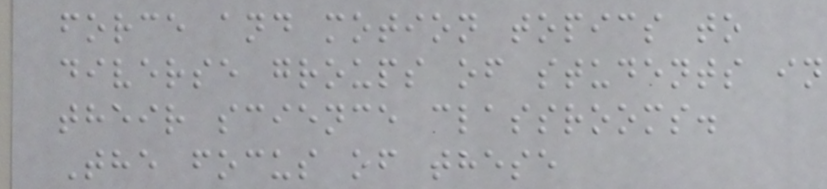force and motion topics to
diverse groups of students in
their science classrooms.
The focus of these
